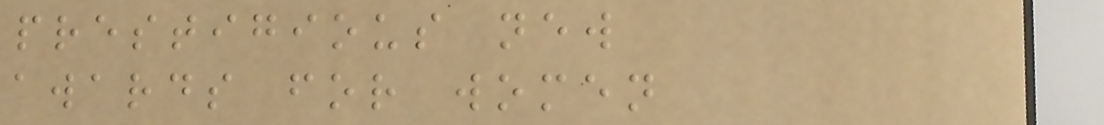prestigious new
awards for women
